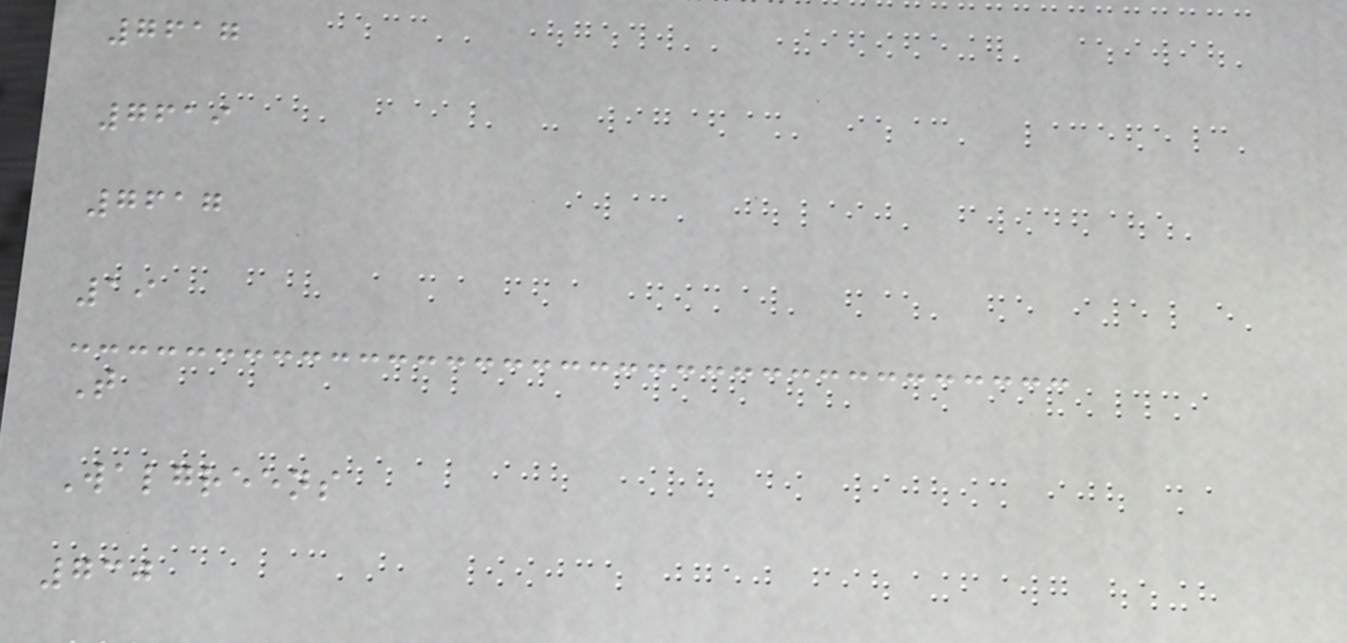7617
7619
7617
19
T
Walgreens
730
